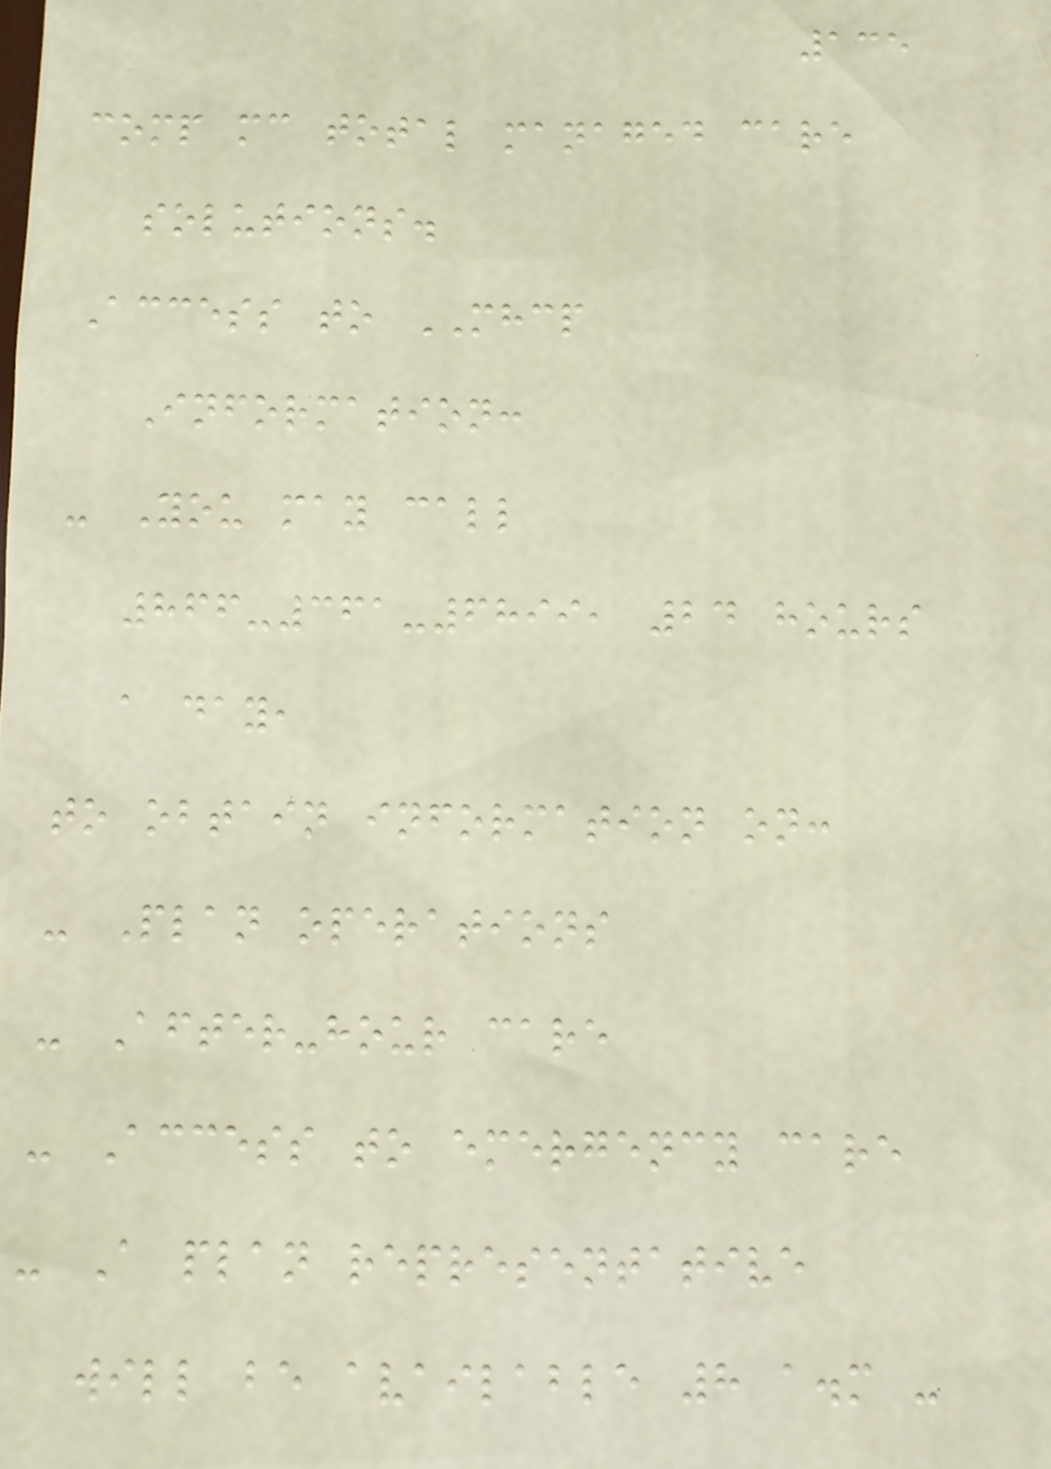135
comp mc total managed care
solutions.
Access to MHCP
Information:
- You may call
866-361-6899, 24 hours
a day,
to obtain information on:
- Plan operations
- After-hour care
- Access to emergency care
- A plan representative
will be available 8 a.m -
